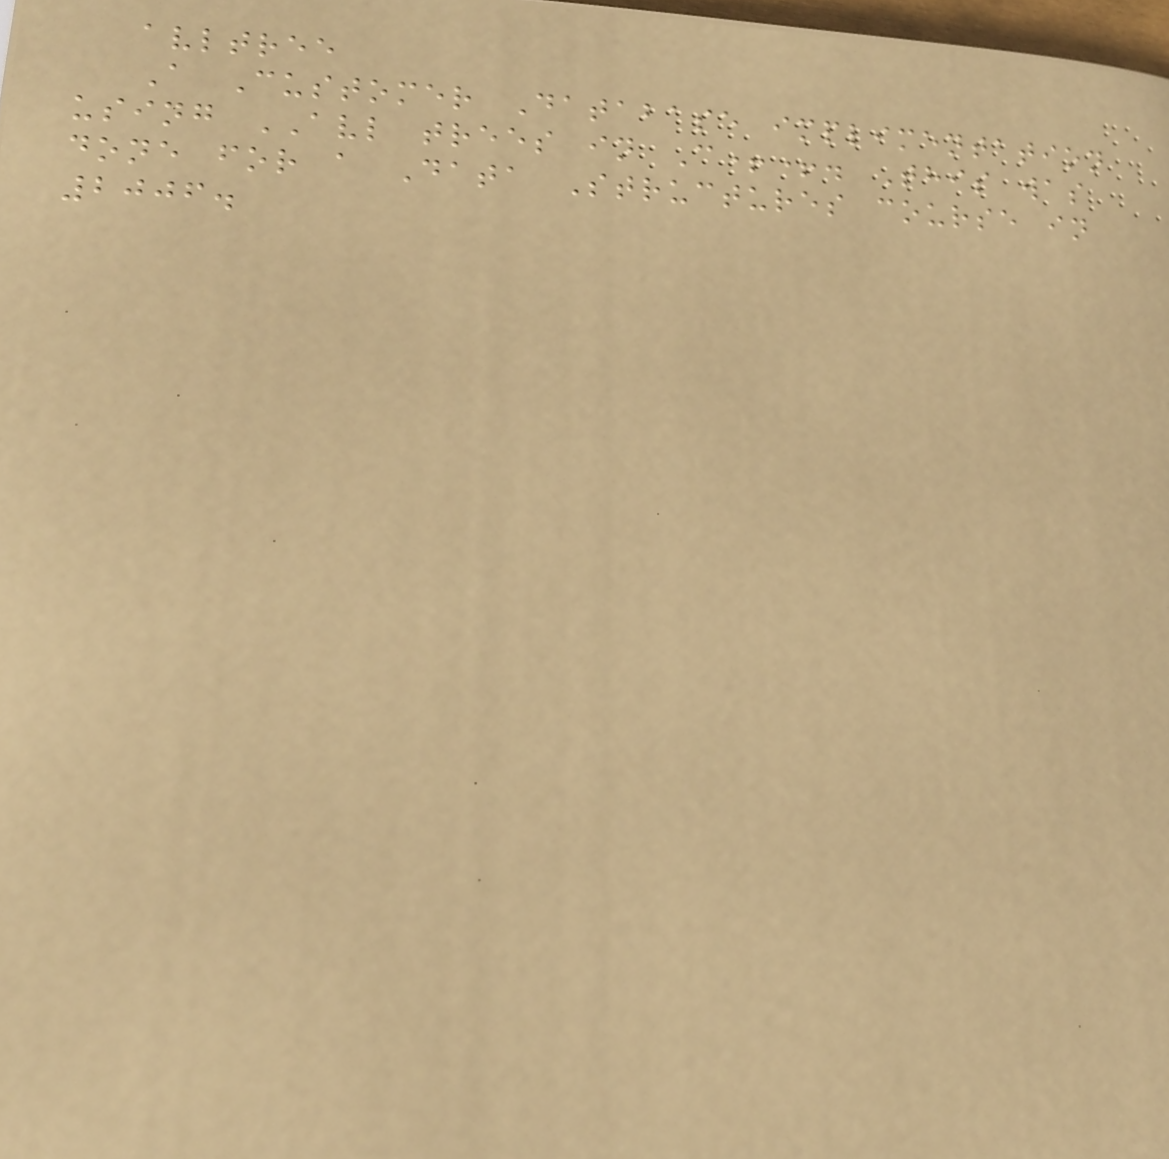avltree
A Customer Database implimentation
using AVL trees in C++. This was
done for a Data Structures course in
2006.
